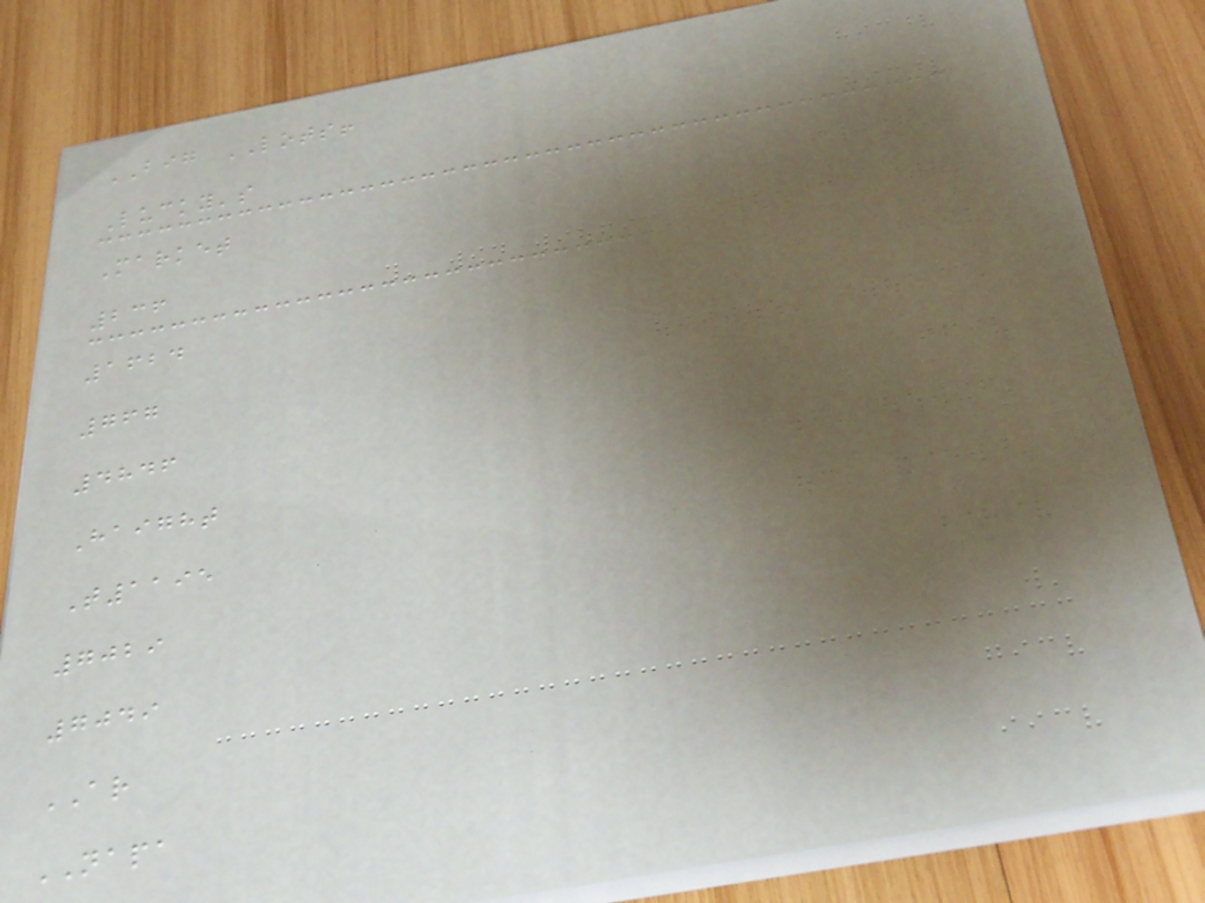BIG LOTS!
Lucky's
Market
236
1624
767
4846
Haight
T1195
7029
7049
AR
NAPA
